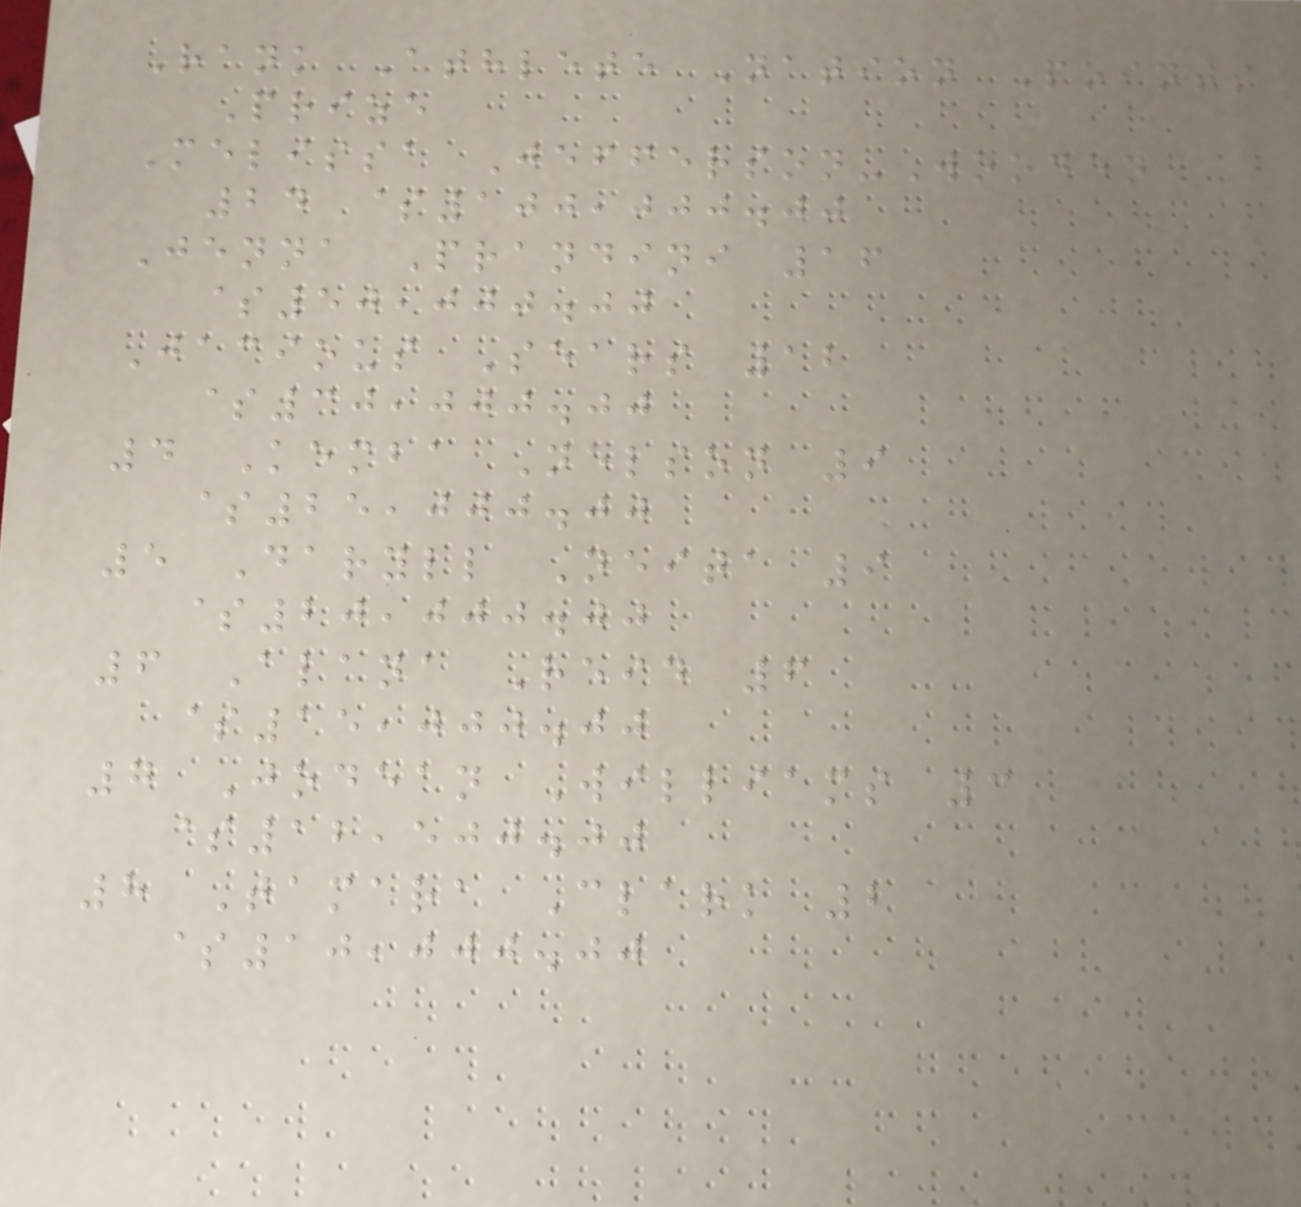Rank Athlete Nation Points
Prize
Melissa Jefferson-Wooden
24 $100,000.00
Jenna Prandini 16
$50,000.00
Jacious Sears 12
$30,000.00
4 Kemba Nelson 9
$25,000.00
5 Daryll Neita 9
$20,000.00
6 Alana Reid 6
$15,000.00
7 Jodean Williams 3
$12,500.00
8 Tamara Clark 2
$10,000.00
